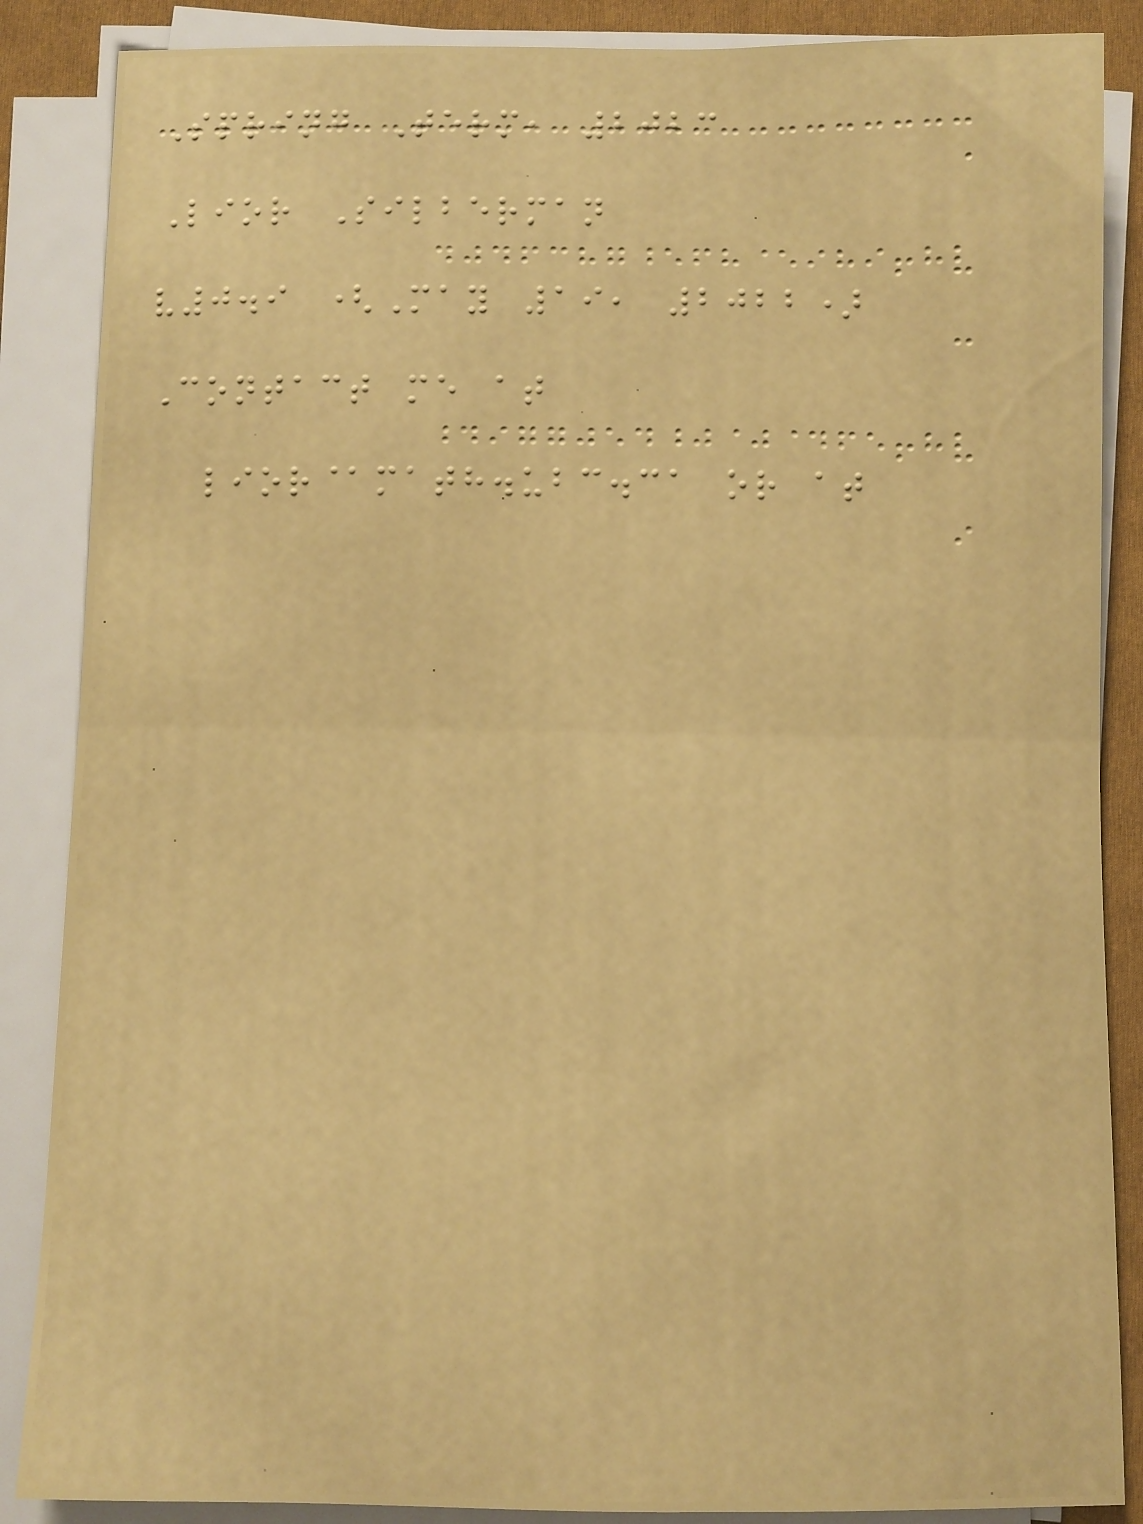Spring Term, 2023
Lior Silberman
v0.9 (May 19, 2022)
Contact me at
lior@math.ubc.ca or at
